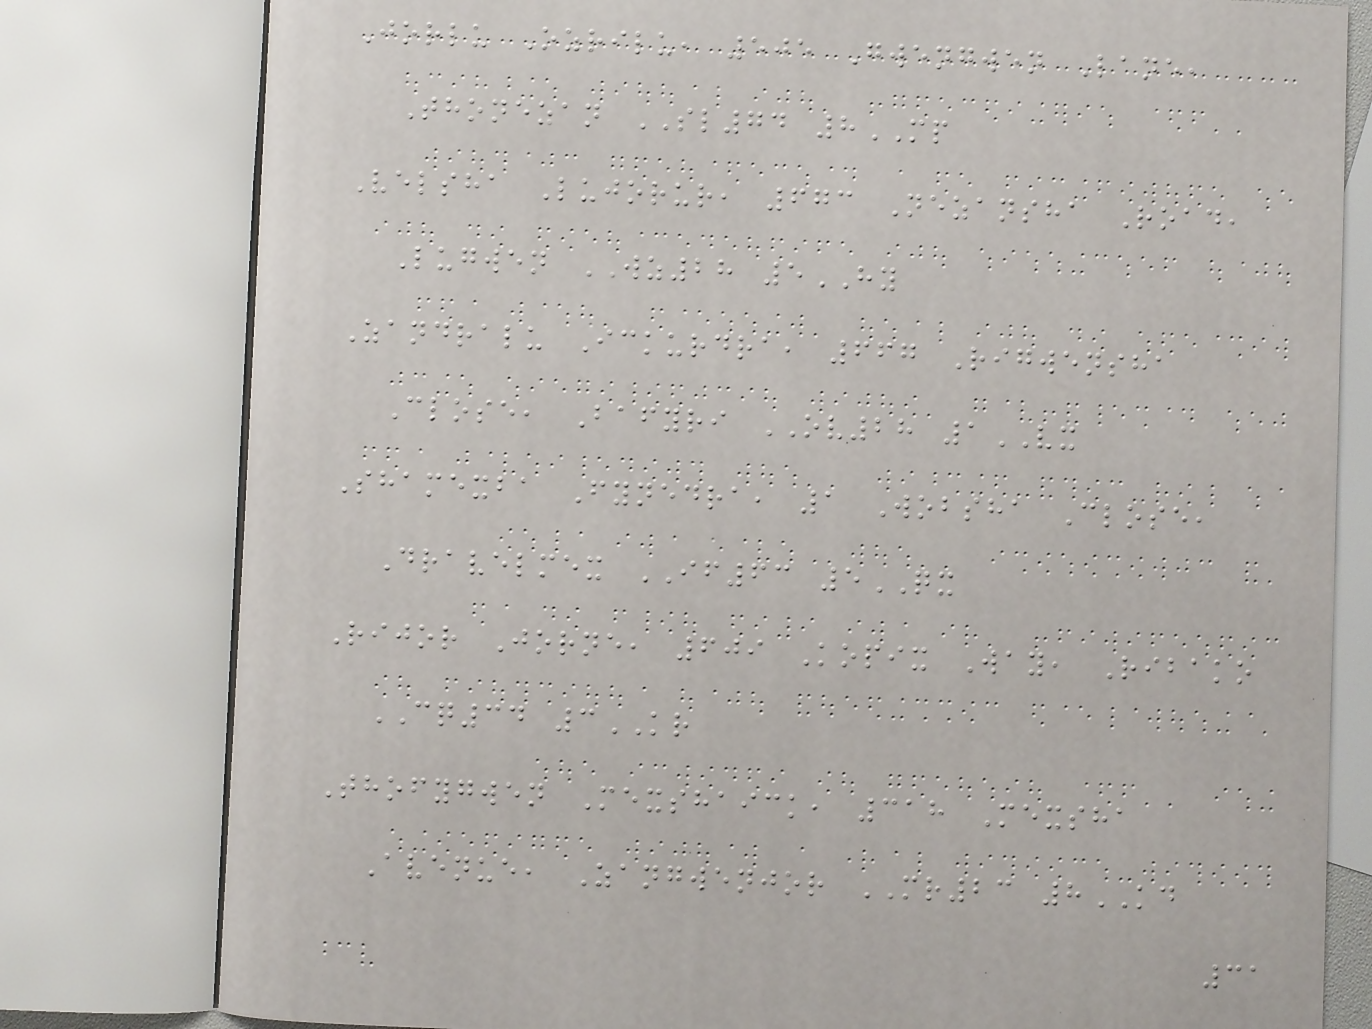Jorlu Ozrilu, 505 Gwengwen Lane,
Thonezan SL74 8MP
Velsha Lujorur, 673 Nezansha Road,
Lugwen WZ28 5HY
Zandralu Ickurdra, 667 Rigwensha
Close, Bafyri OV28 1VX
Shamexba Fynedra, 1 Wobsha Close,
Dravelmex IF63 5QX
Rijor Jorne, 609 Kopix Way, Ribako
CQ34 3KR
Thofygwen Mexshaick, 318 Mexsha
Avenue, Zangwenjor MR23 8KD
31
